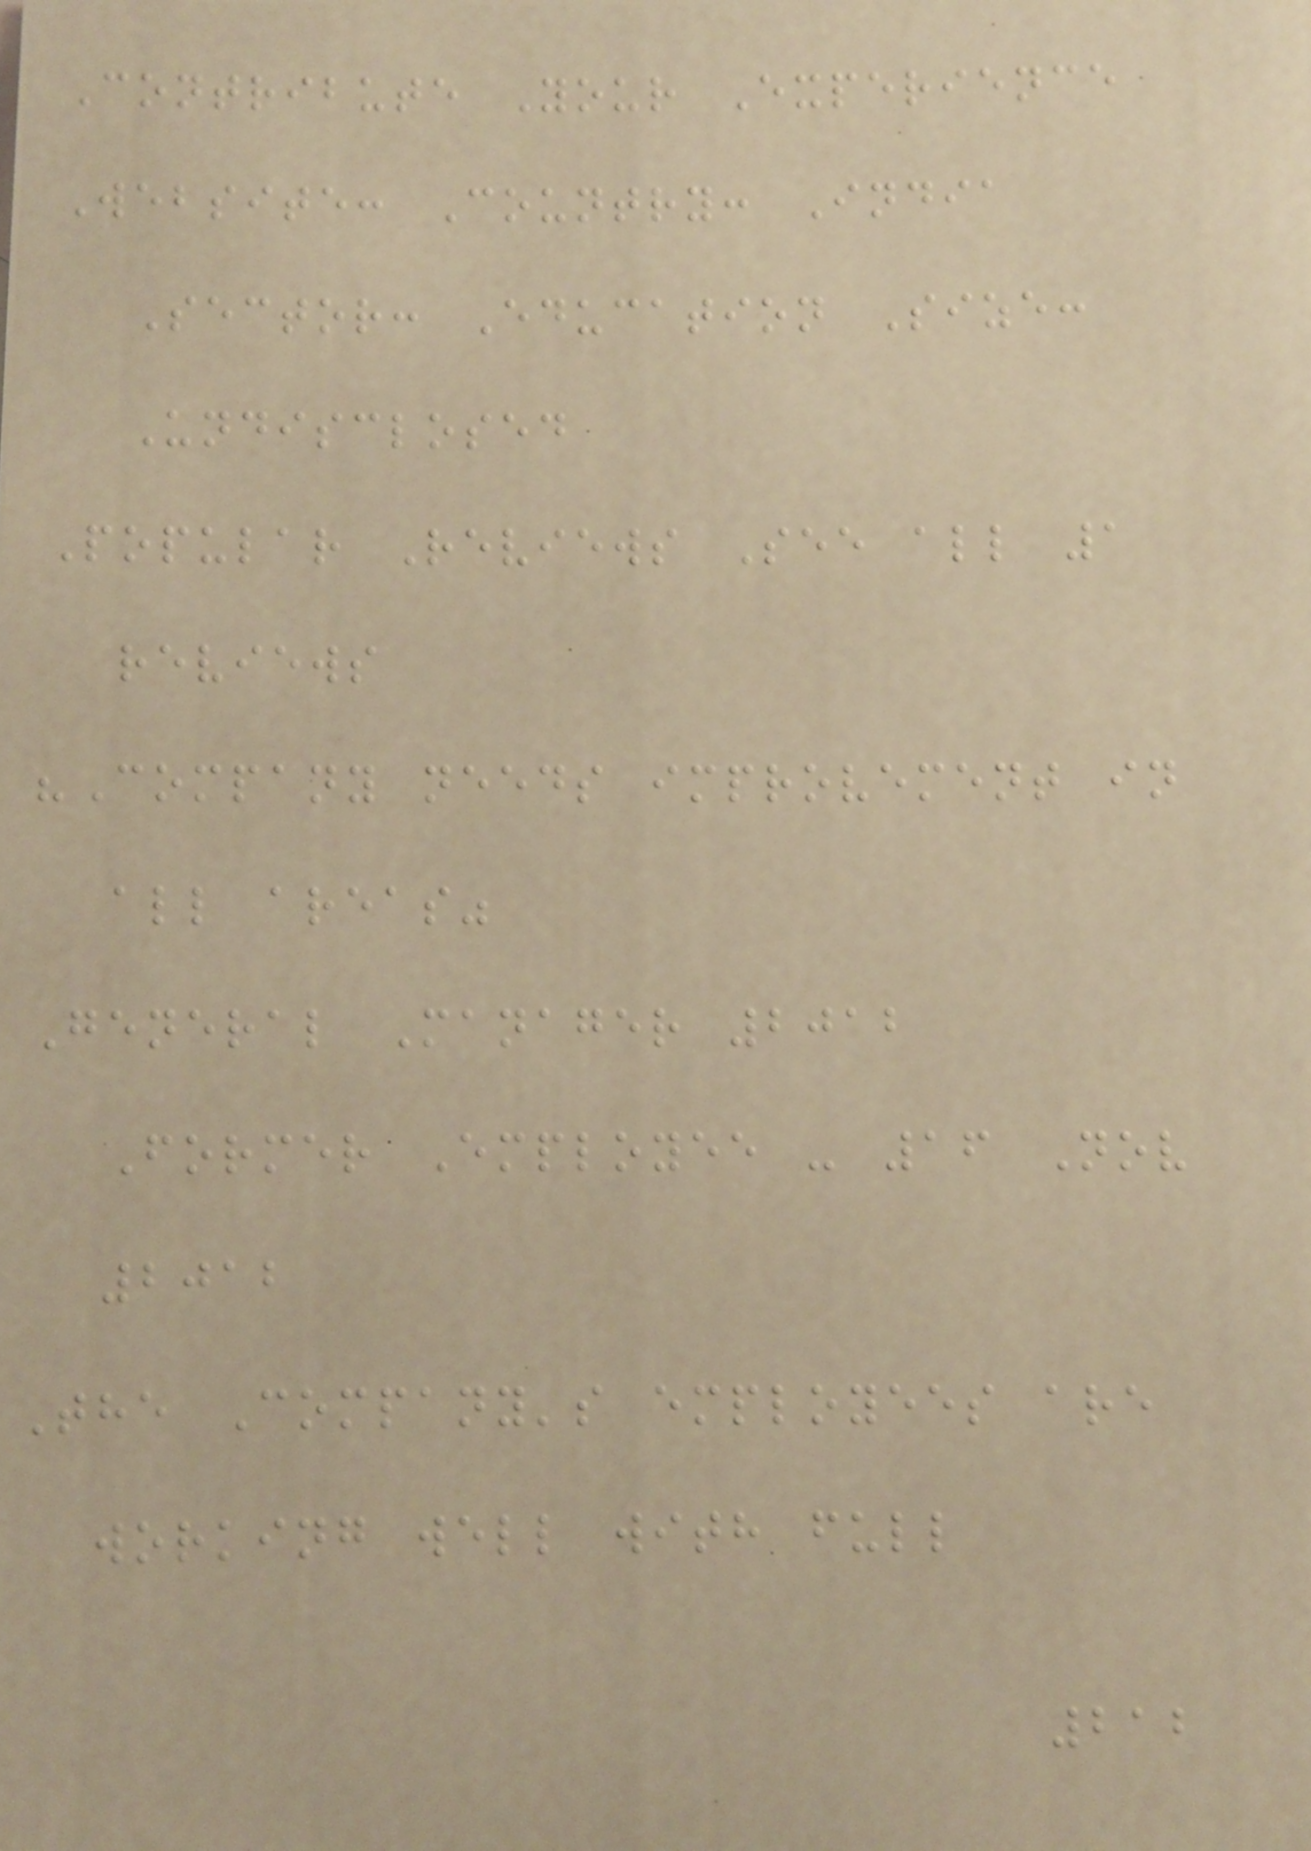Contribute Your Experience
Website: Country: India
Sector: Education Size:
Undisclosed
Popular Reviews See all 1
reviews
"Company needs improvement in
all areas"
General Manager 2012
Former Employee - 16 Nov
2012
The Company's employees are
working well with full
212
